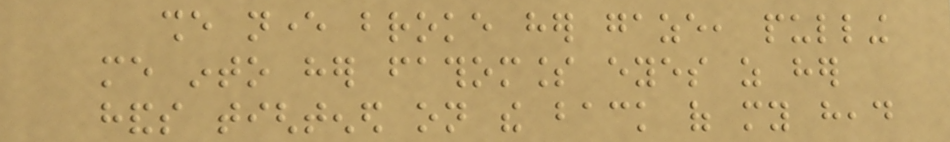she never broke her gaze, pulling
me into her fathomless eyes as her
hands tightened on the back of my head
